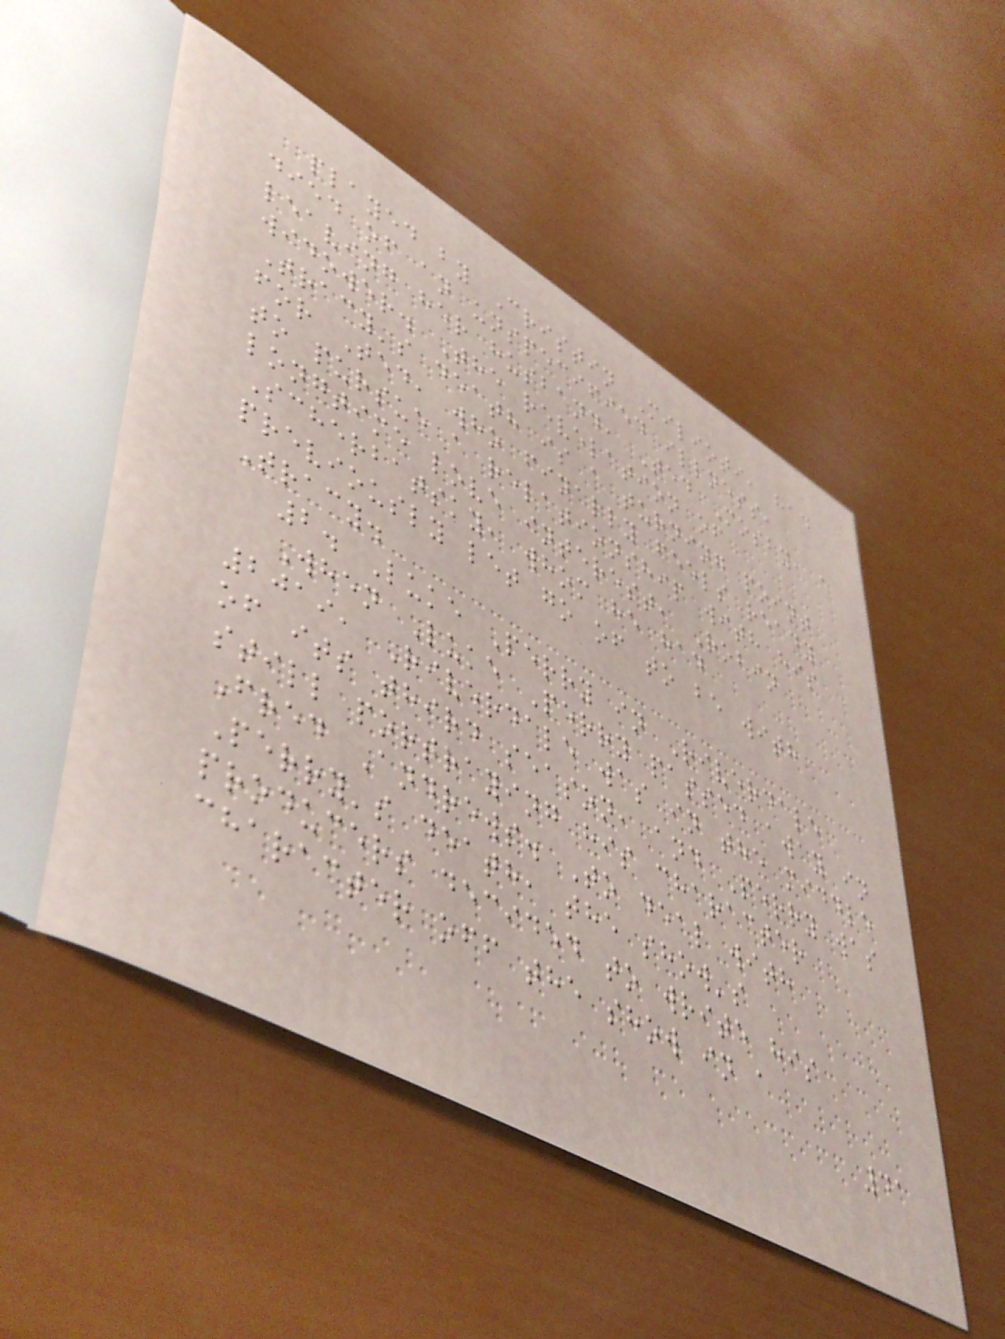played by Cristin Milioti, had
died of an unspecified illness,
leaving her husband, Ted Mosby, a
widower. The revelation of
Tracy's death is a turning point
for Ted, who finally feels ready
to pursue a relationship with his
longtime love interest, Robin
Scherbatsky, whom he had
previously let go of to be with
Tracy.
2. Luke Perry in Riverdale
When Luke Perry passed away in
2019, Riverdale was in the middle
of its third season, and Perry was
still portraying his character
Fred Andrews. To deal with
Perry's death, the show's
producers decided to write his
character off the show in a
41
